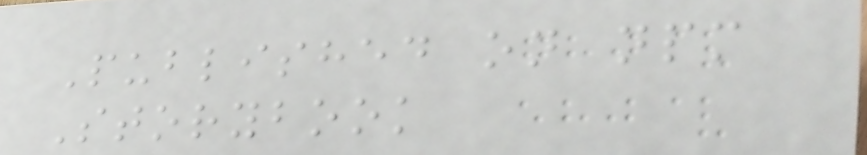Published on npm
Storybook
